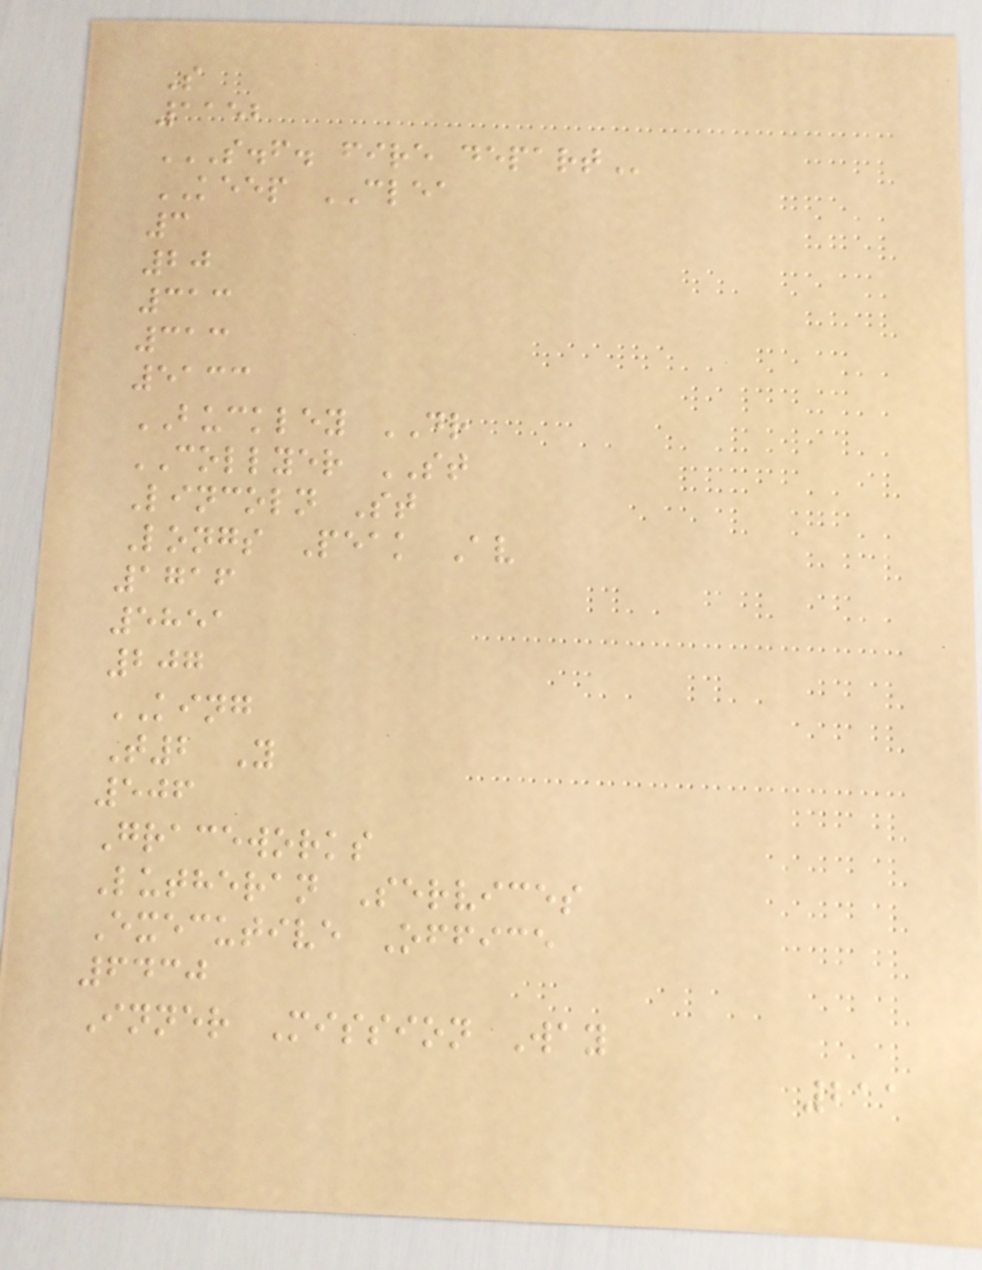S
1152
S.F. FIRE DEPART
KEEP CLEA
3
20
313
313
5133
BUCKLEY DR
COLLYER ST
Lincoln St
Longs Peak Av
1716
5851
207
KING
T2 Y
506
Graceworks
Lutheran Services
Executive Office
6430
Inner Mission Way
211
